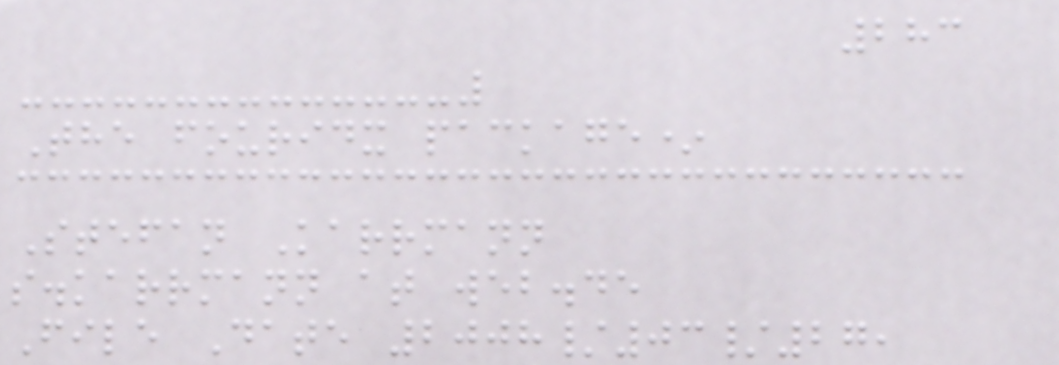283
The fouridx package*
Stefan Karrmann
s.karrmann at web.de
File Date 2008/03/27,
